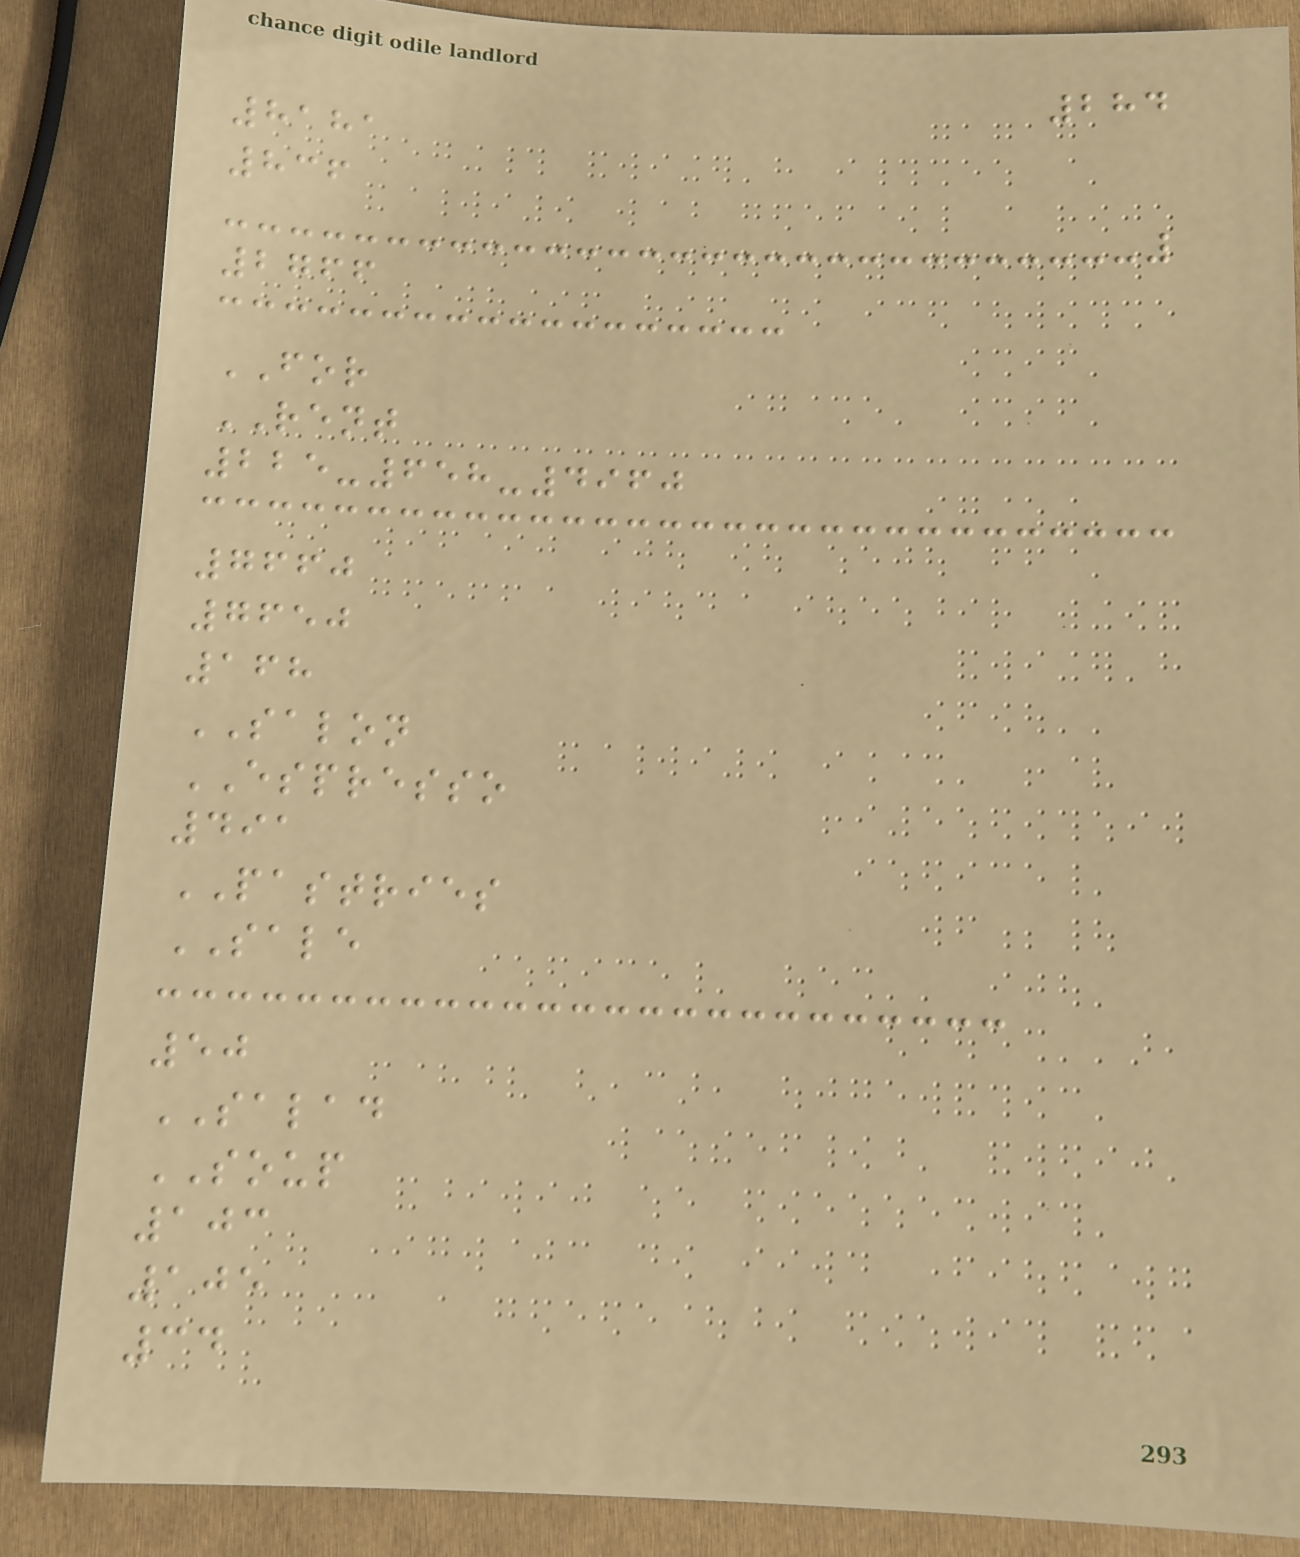284
8181
836
2766
FOR
RENT
225-658-4960
7660
7650
168
SALON
ESPRESSO
491
PASTRIES
SALE
50
SALAD
SOUP
103
105
34
